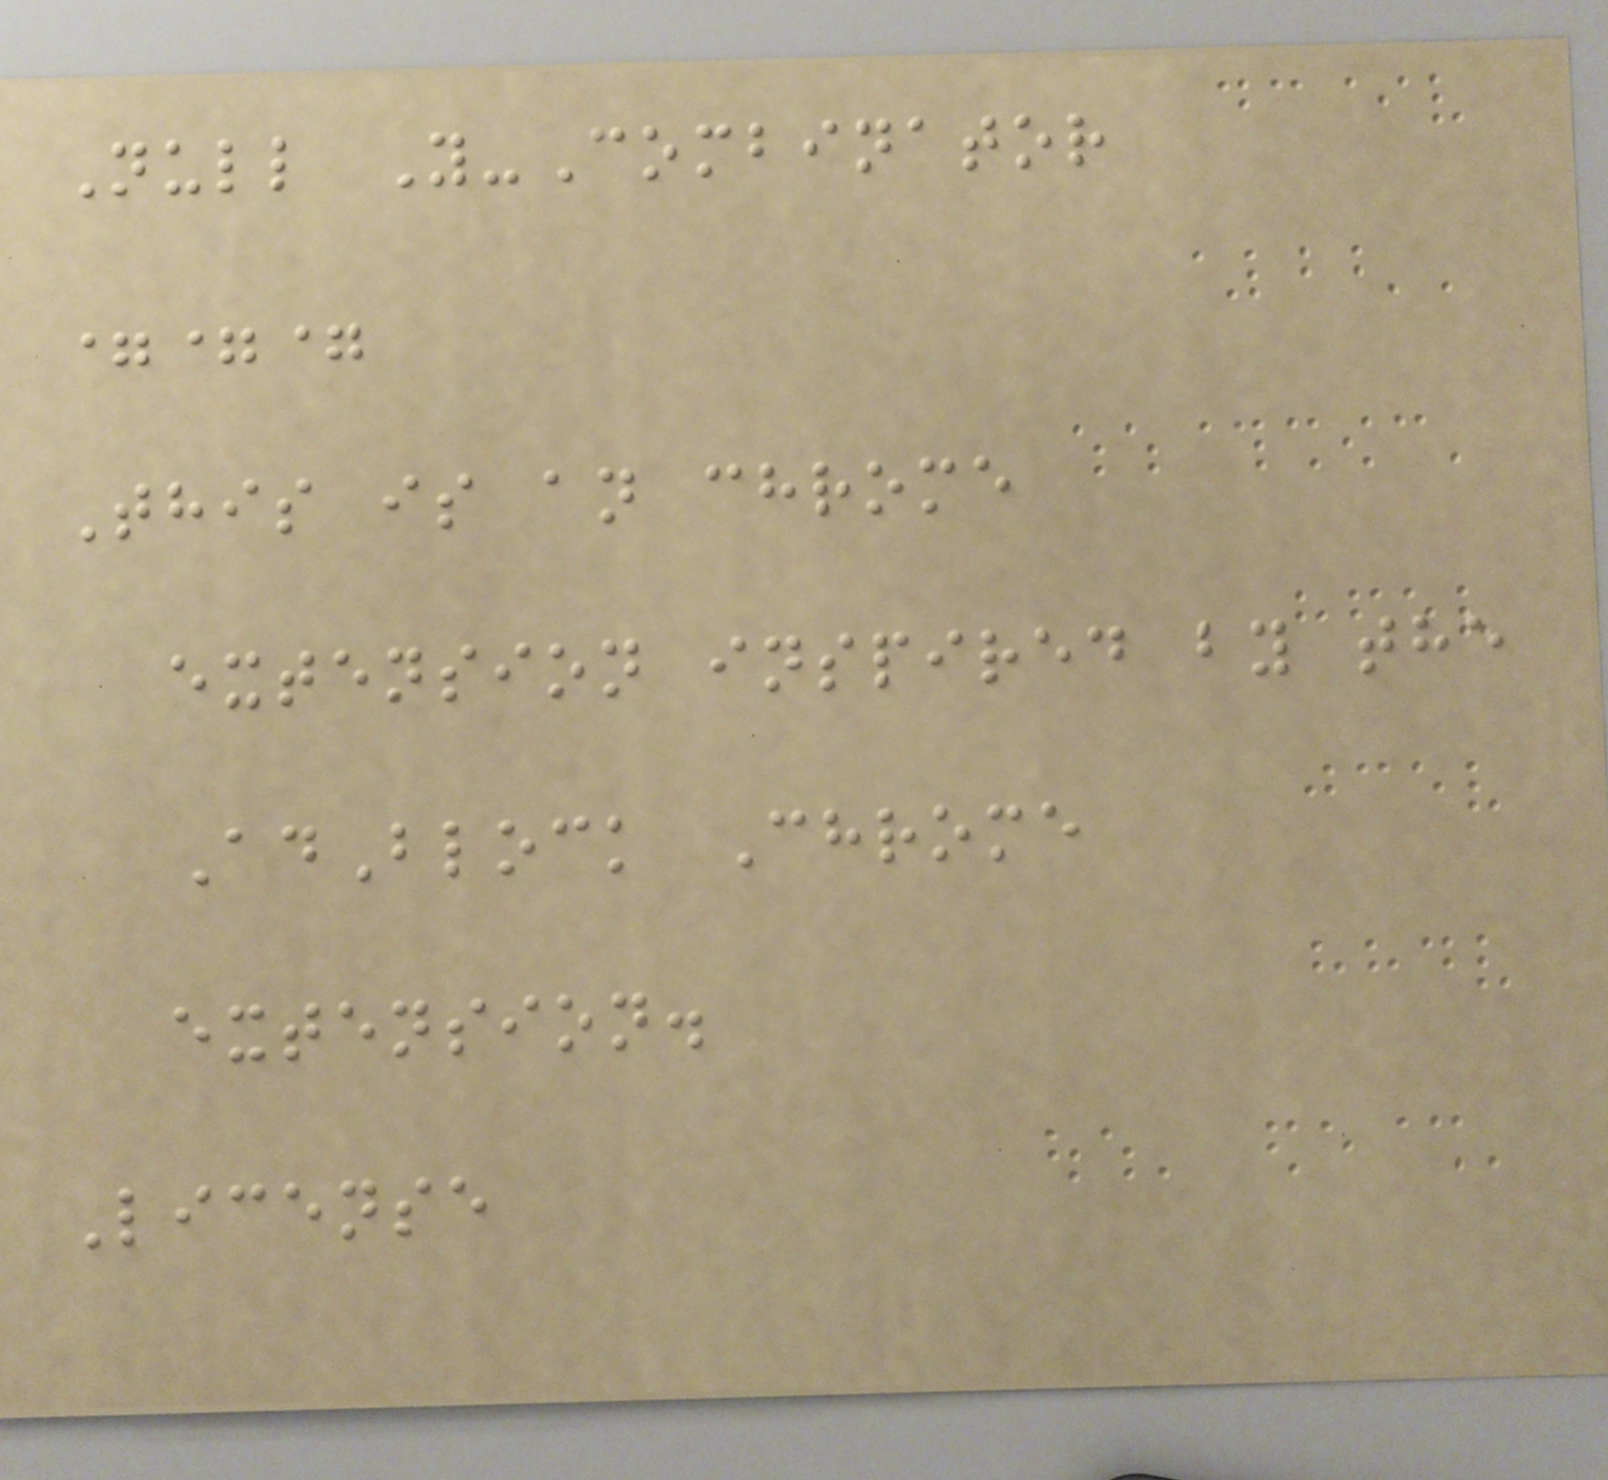Null Y-Combinator
===
This is an chrome
extension inspired by the
AdBlock Chrome
extension.
License
